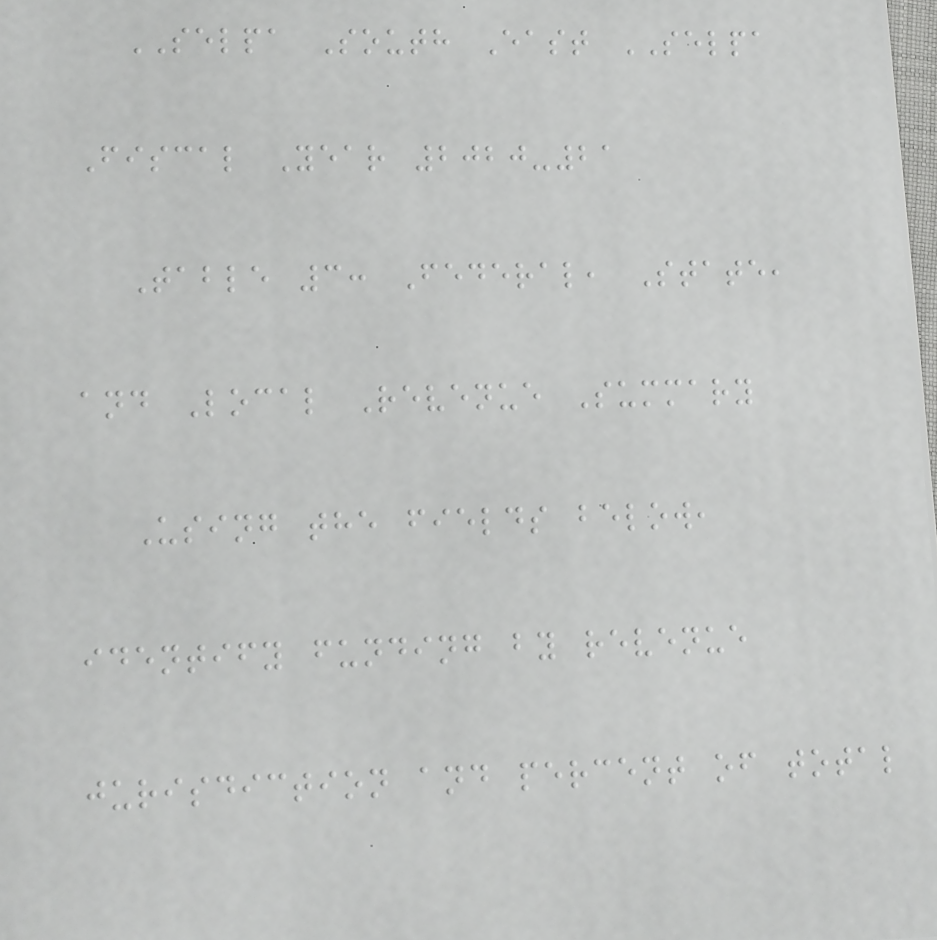SELPA South East SELPA
Fiscal Year 2020-21
Table 3: Federal, State,
and Local Revenue Summary
Using the fields below,
identify funding by revenue
jurisdiction and percent of total
